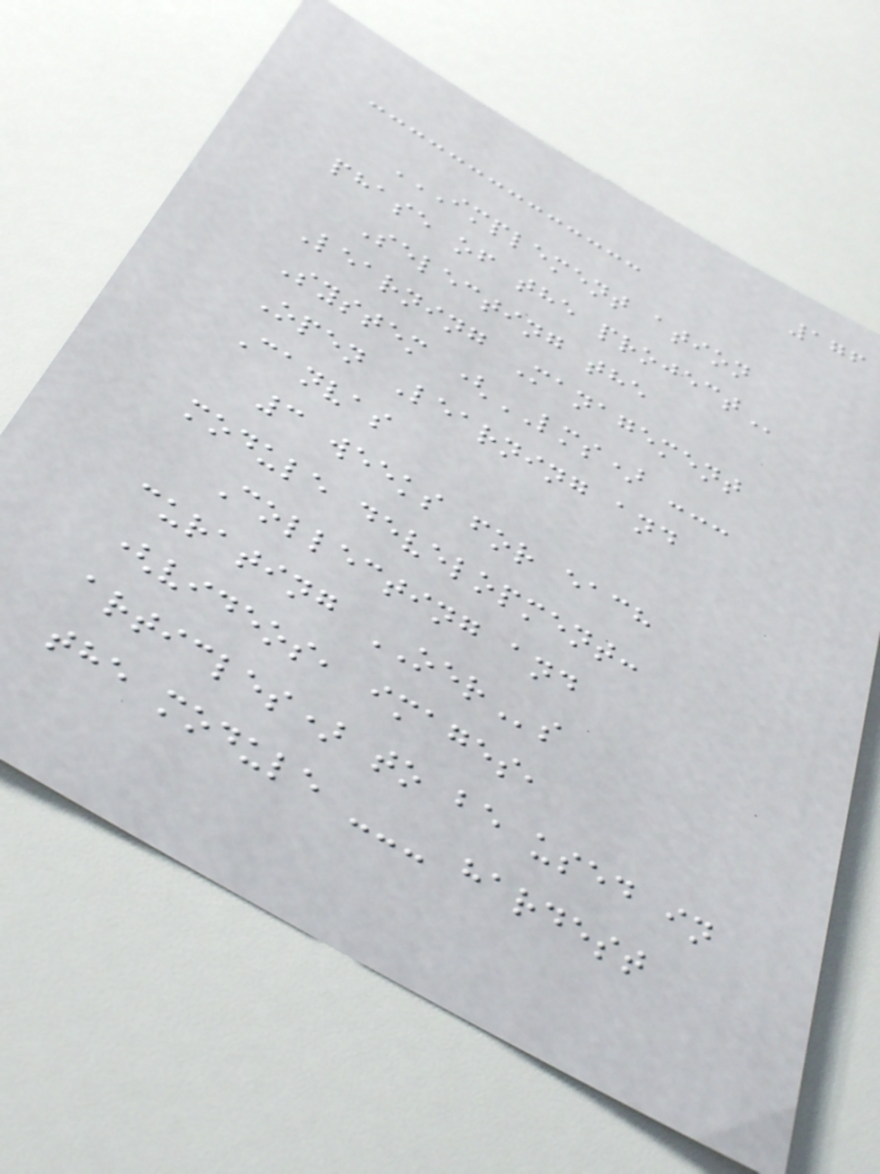176
IMPLEMENT ATION
PHASE OF THE PROJECT
Selecting the
Learning Management
System (LMS) ---
Open Learning and
Canvas
3 weeks for each
module development:
Collecting and
curating OERs
(videos, images,
articles) to be used in
the module --- hardest
